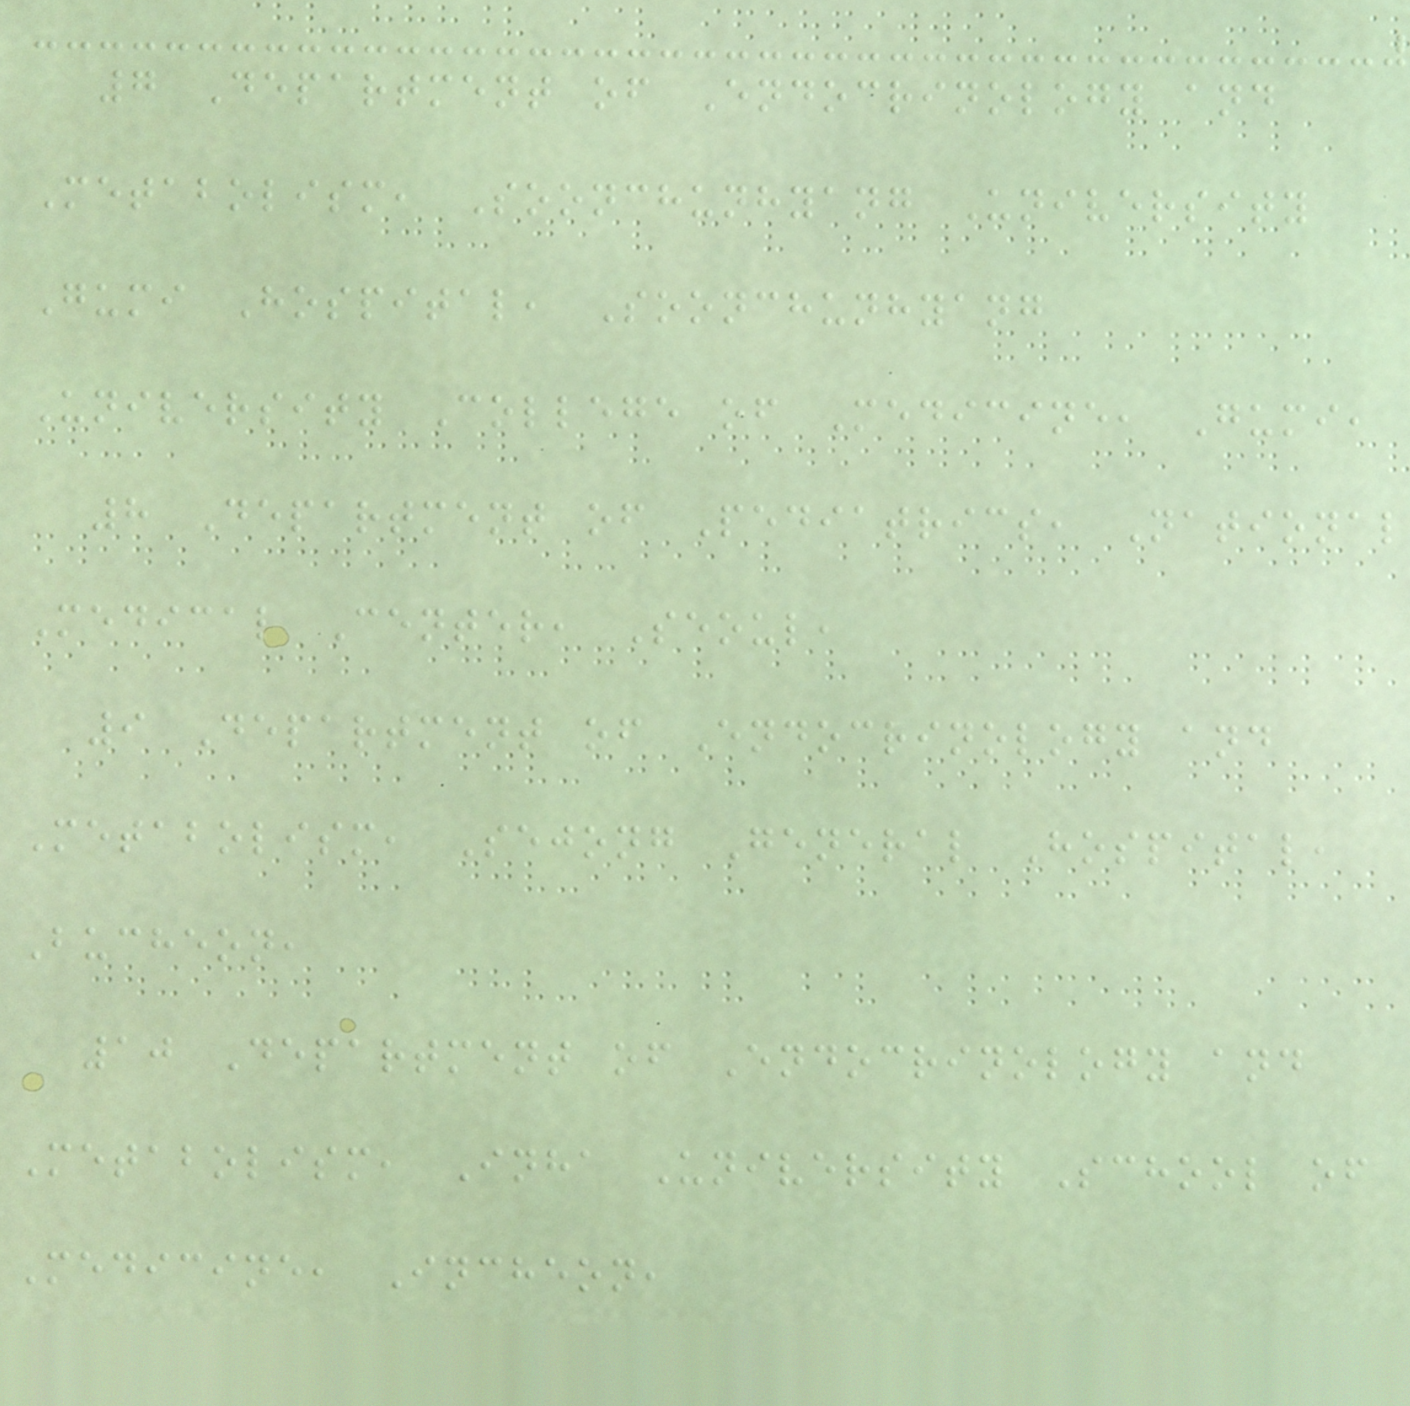7 Department of Endocrinology and
Metabolism, Soonchunhyang University
Gumi Hospital, Soonchunhyang
University College of Medicine, Gumi,
8 Department of Pediatrics, National
Medical Center, Seoul,
9 Department of Endocrinology and
Metabolism, Sejong General Hospital,
Bucheon,
10 Department of Endocrinology and
Metabolism, Inha University School of
Medicine, Incheon,
